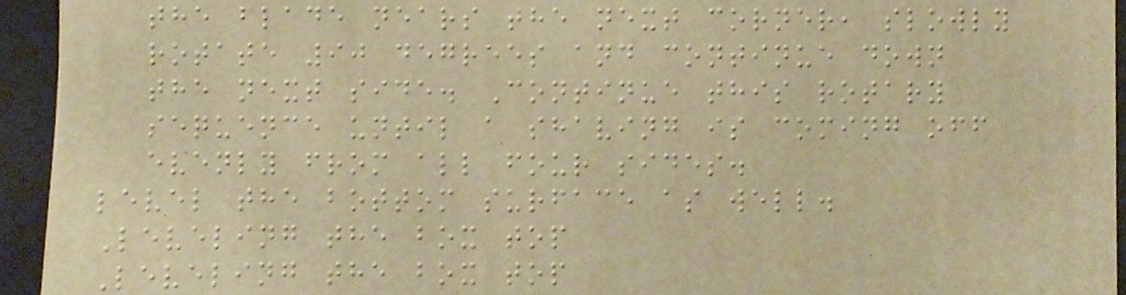the blade nears the next corner, slowly
rotate 90 degrees and continue down
the next side. Continue this rotary
sequence until a shaving is coming off
evenly from all four sides.
level the bottom surface as well.
Leveling the box top
Leveling the box top
